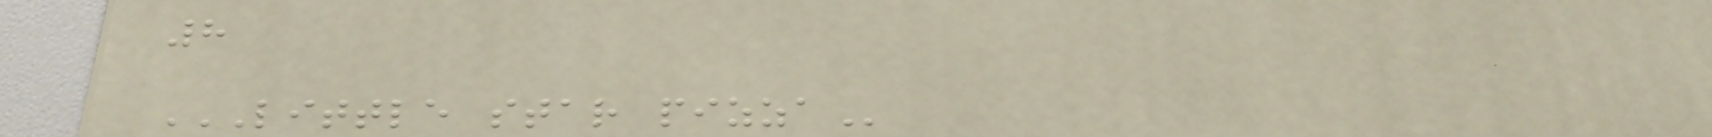8
LITTLE STAR PIZZA
